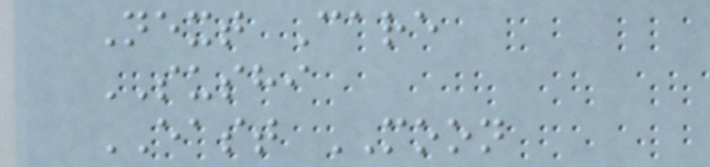Next Care
SUSHI
EAST MOON
